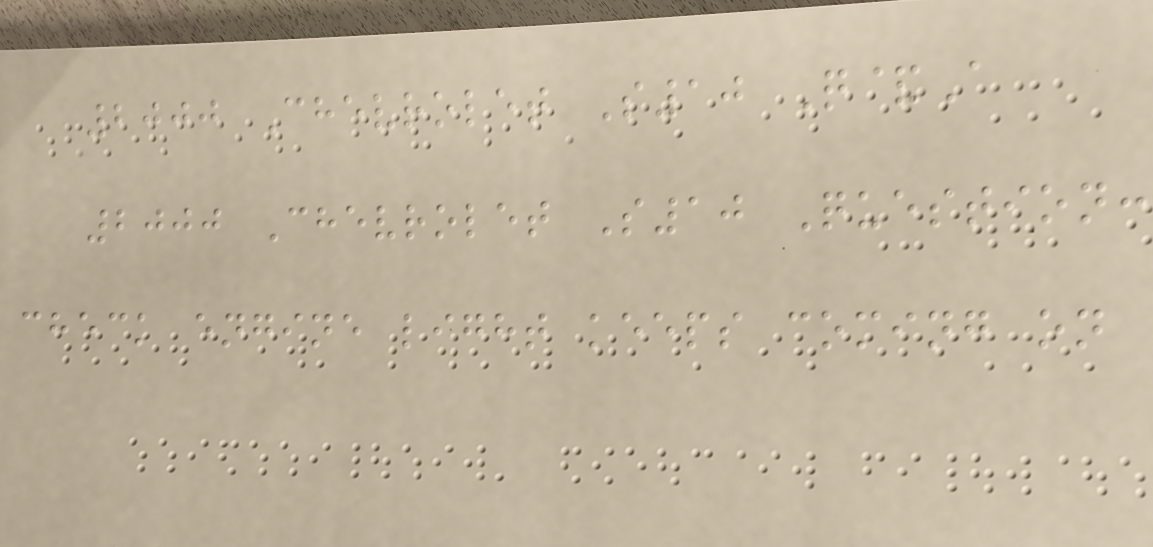2000 Chevrolet S10 Q&A
2000 Chevrolet S10 Question:
check engine light keeps coming on
